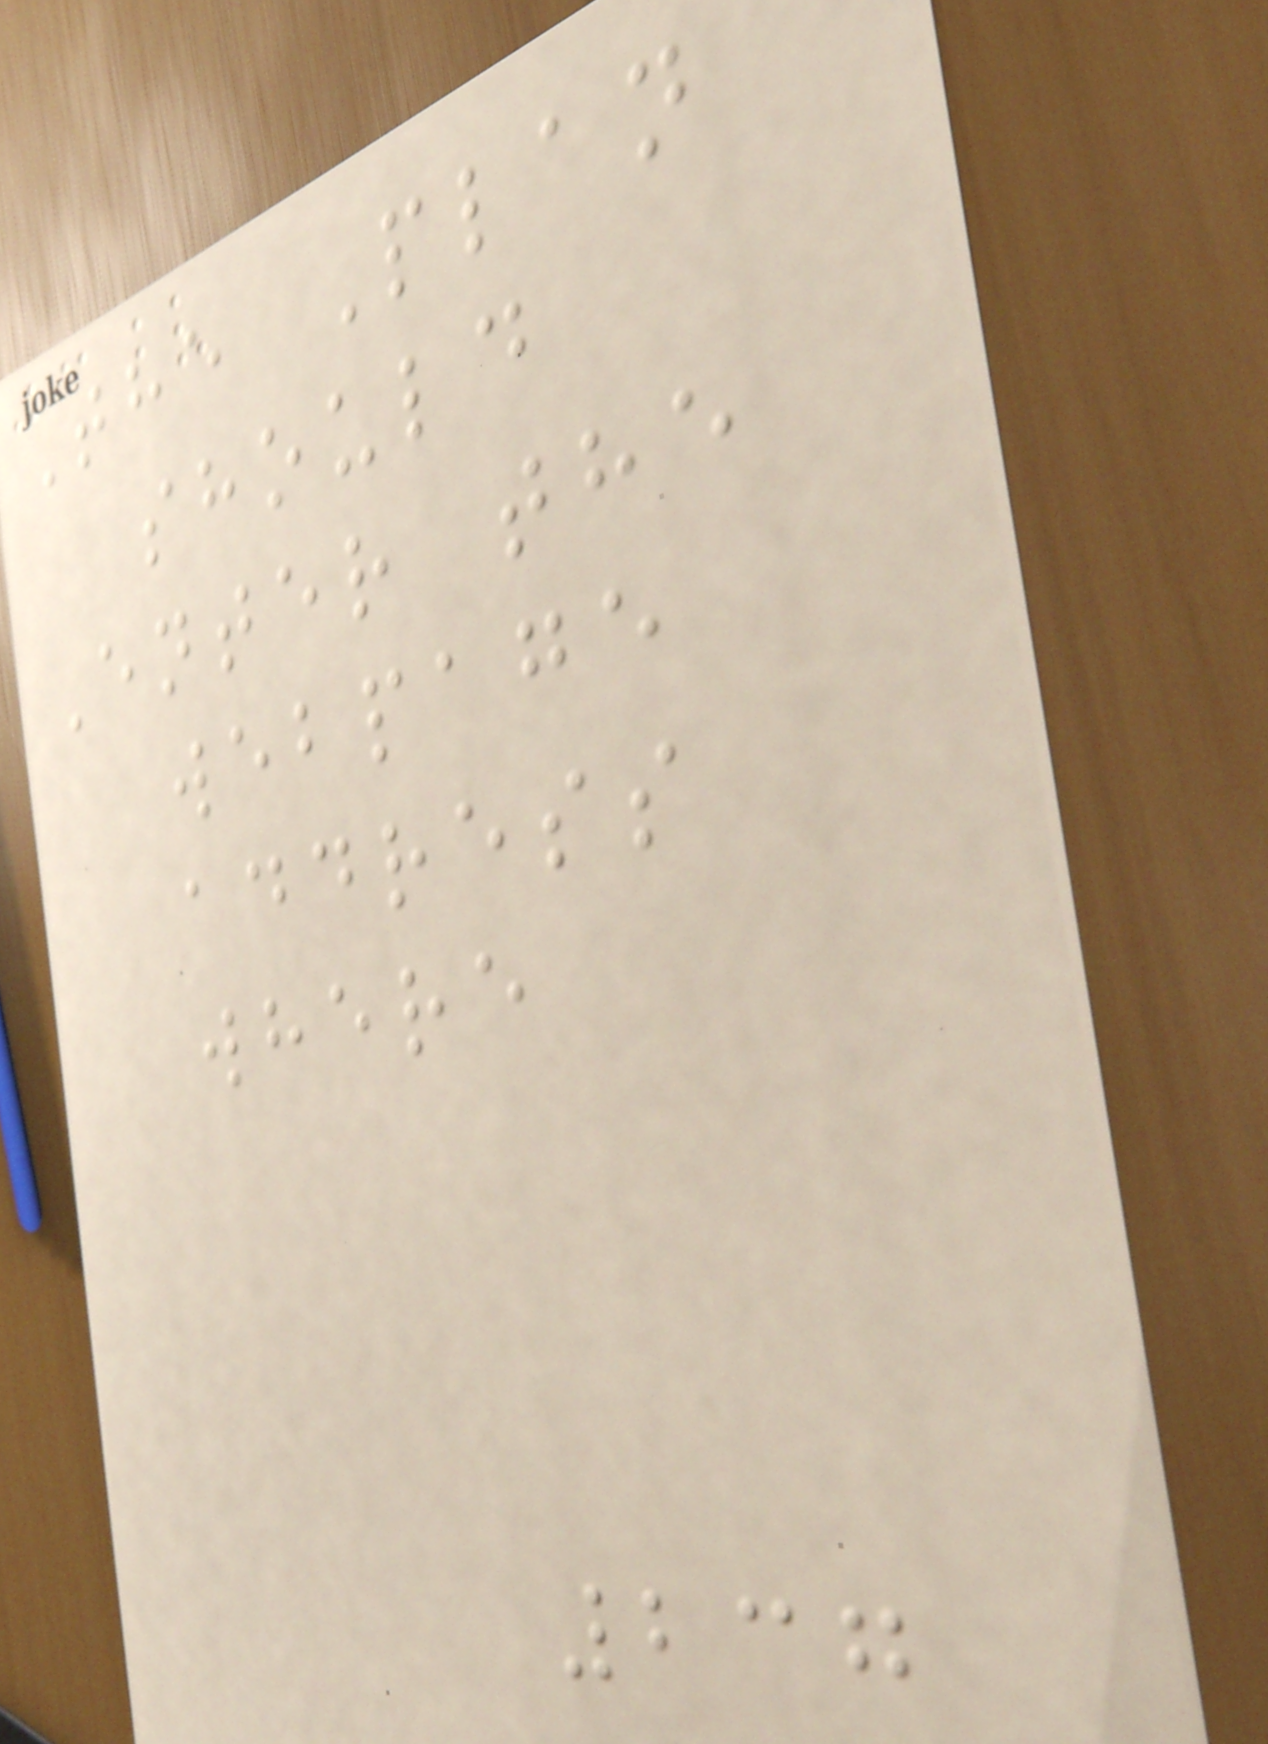The Plan
should
Enter the
webpage
address
where
237
